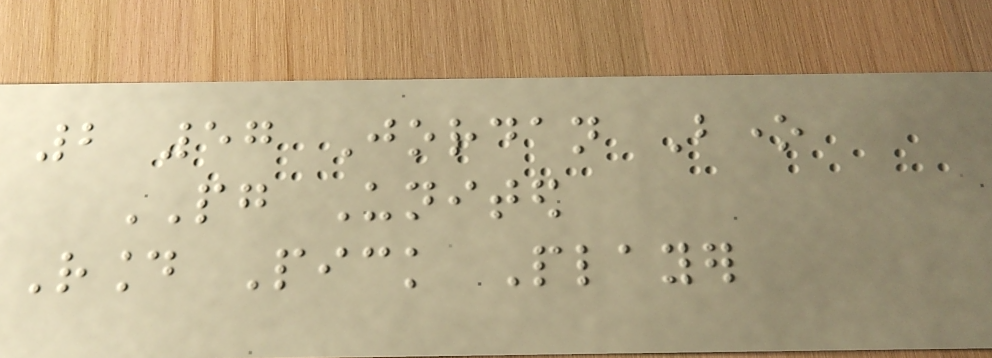2 57 Jordan Bone
PG United
Round Pick Player
